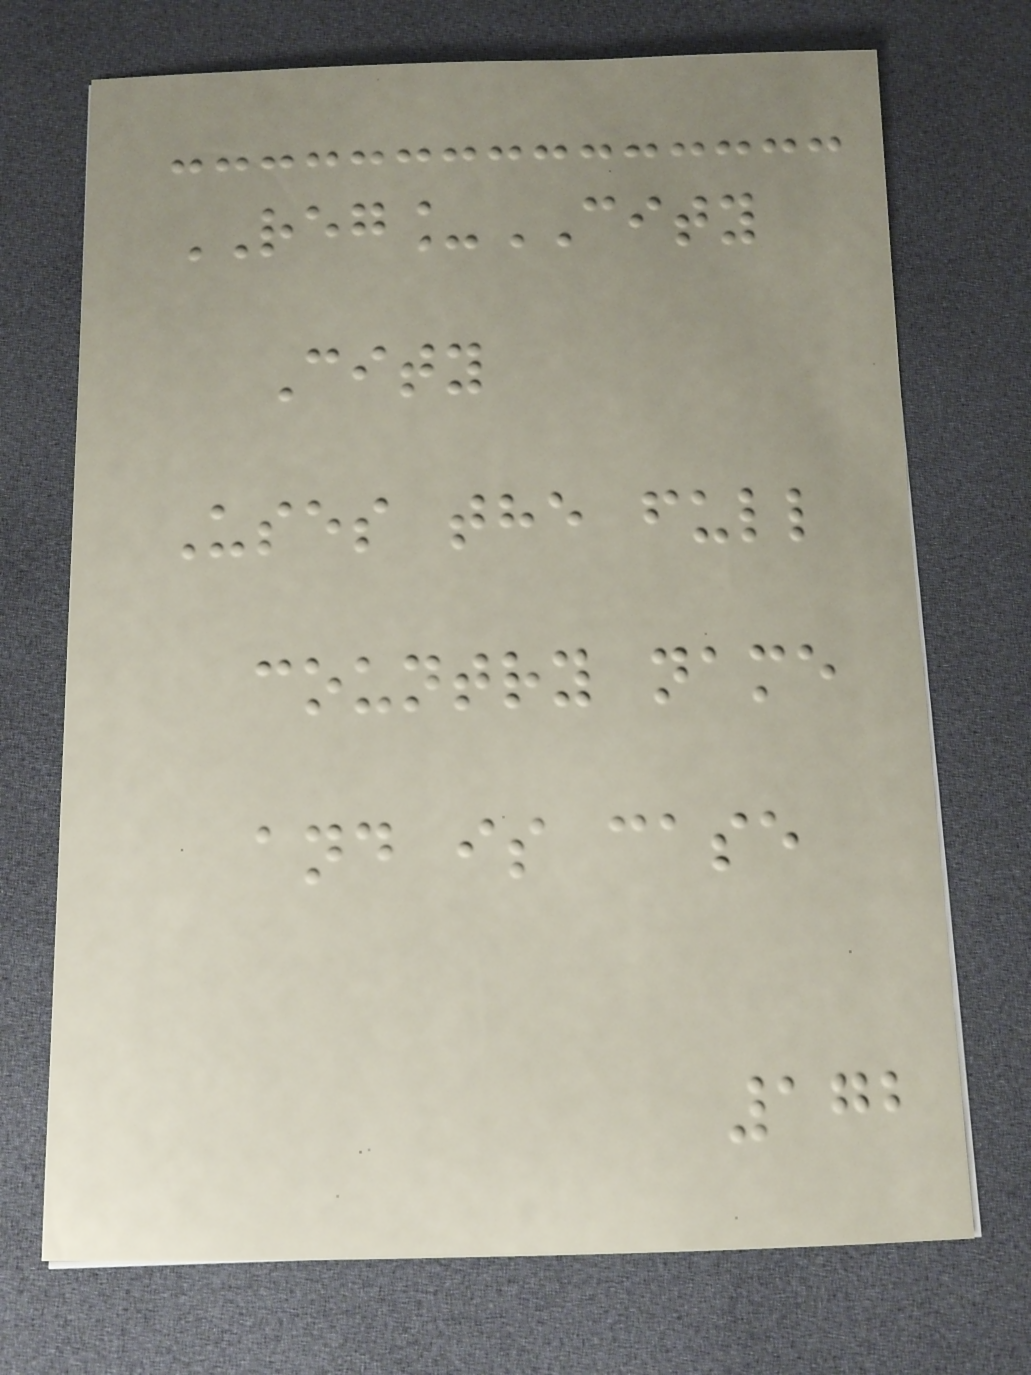REG_CITY
City
Uses the full
country name
and is case
172
